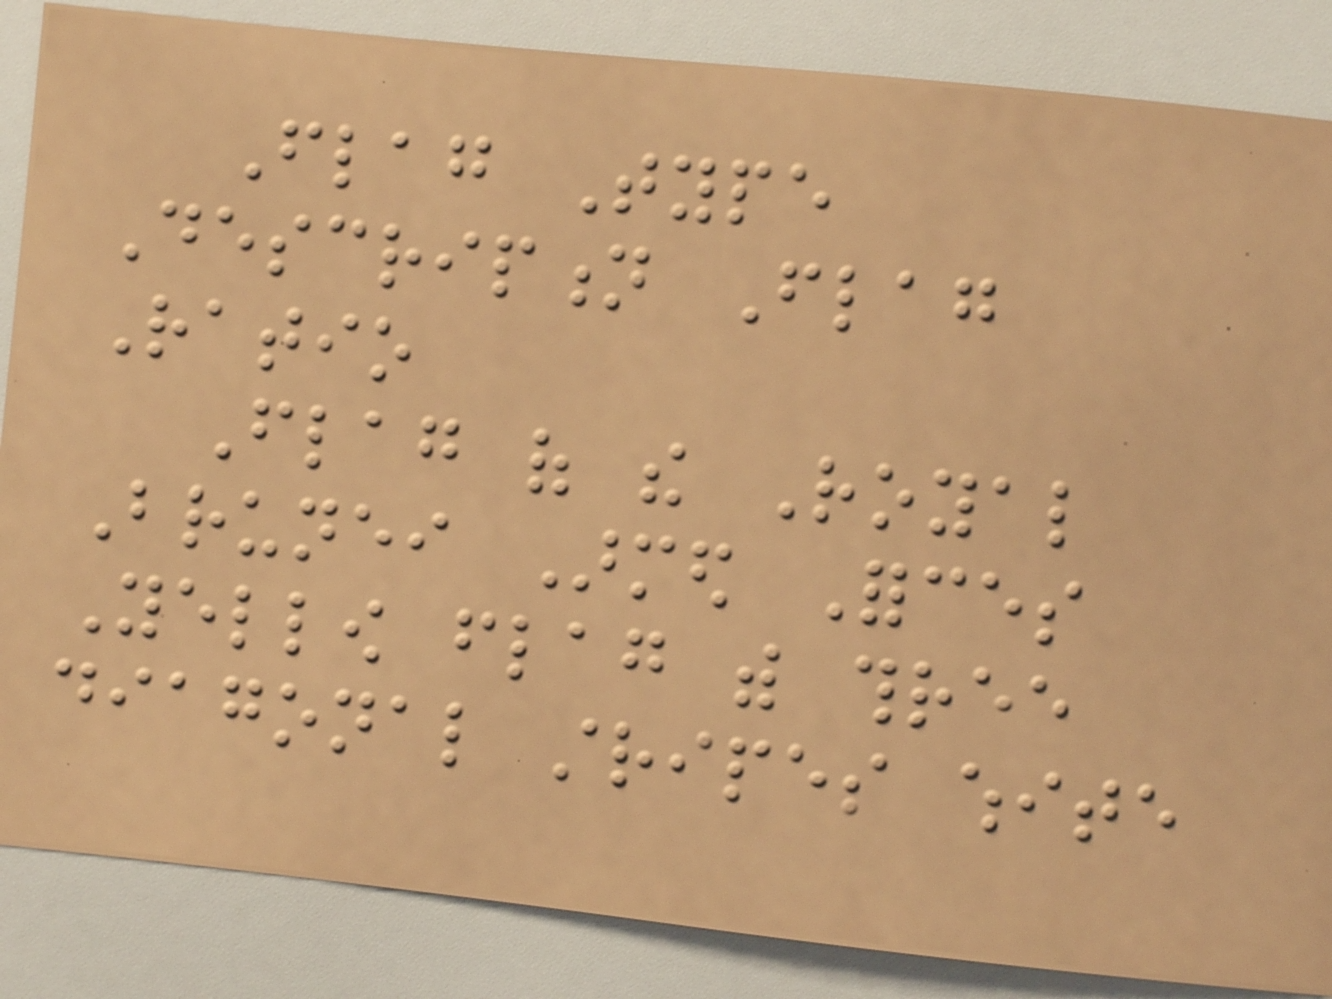Flag Type
Description Flag
Ratio
Flag of the Royal
Brunei Armed Forces
Yellow flag with three
diagonal stripes white
